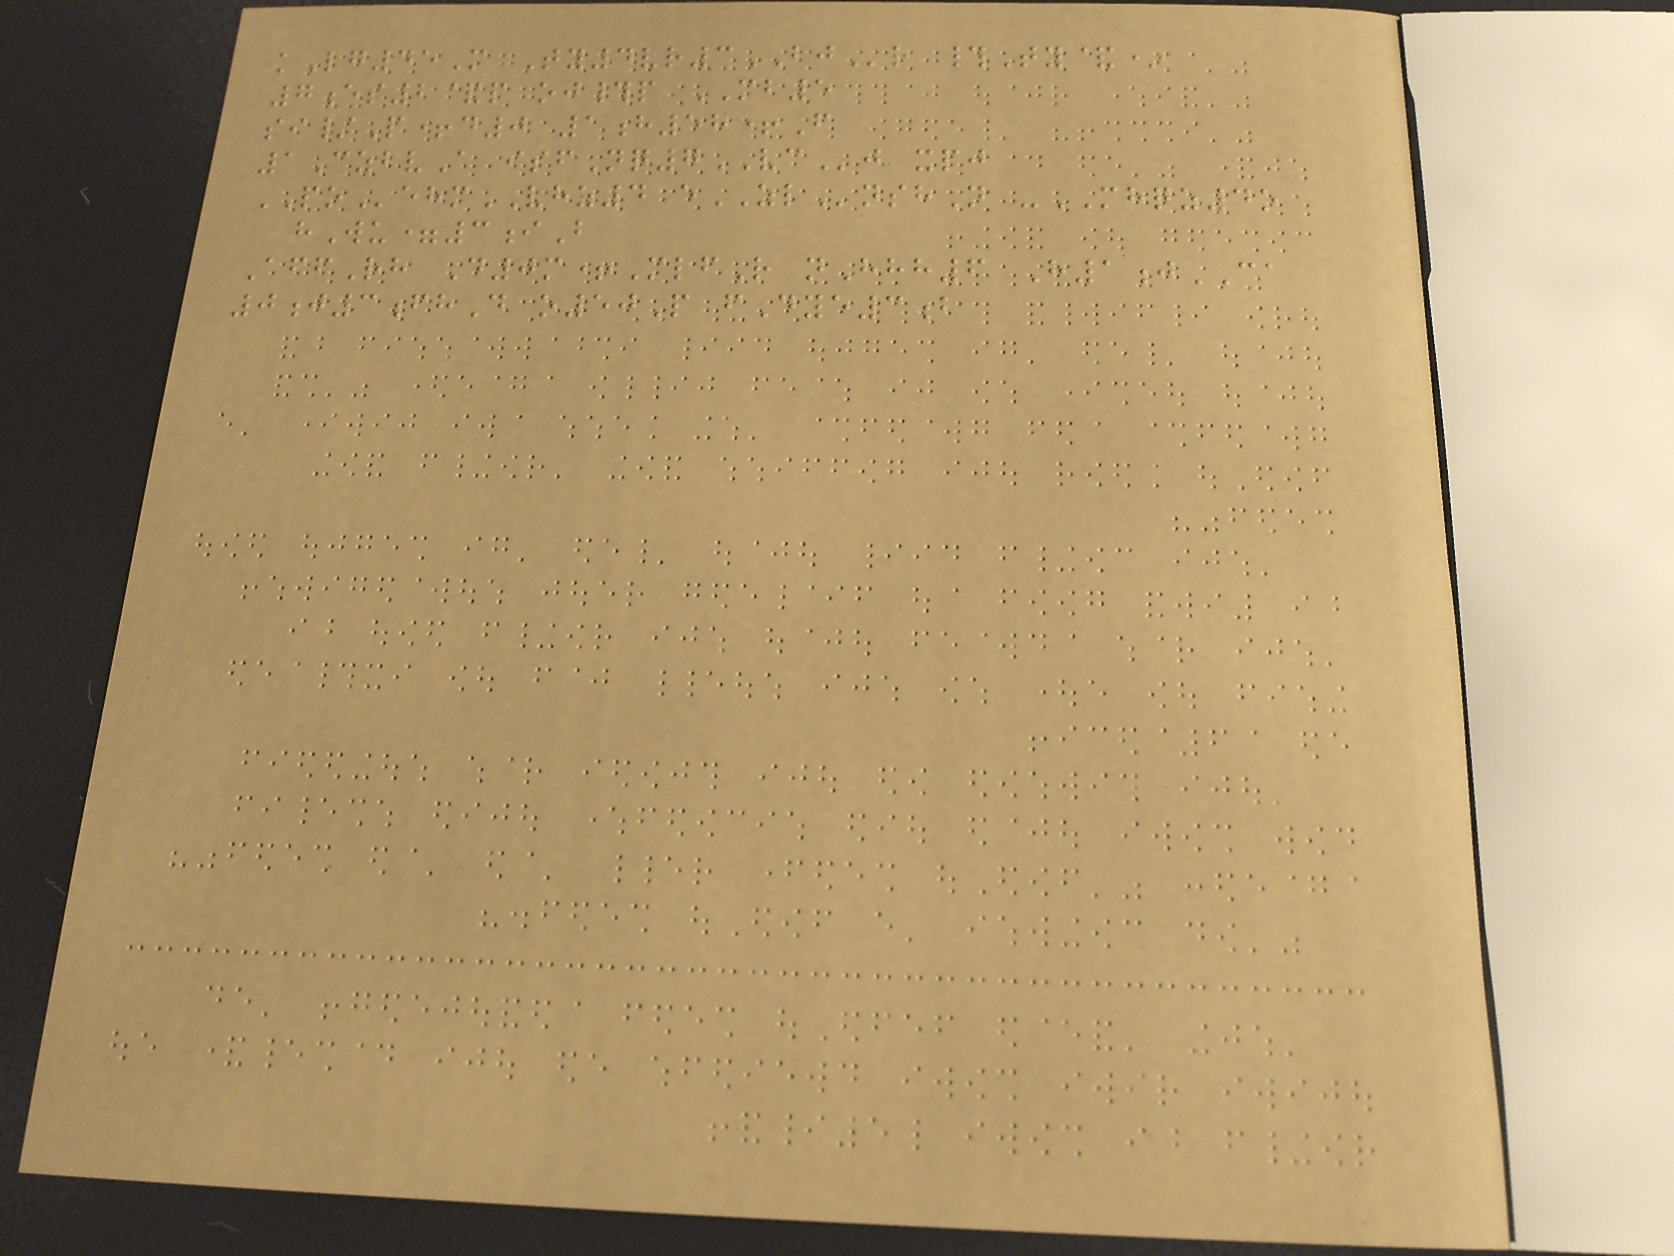kLg45M Ty4vr3BJr #Ty&*
7es2&p oj#p MB5
si/P+d0 1h58+F
1CzbvA isfNq7VCj xpj
POehmVHZ4 eZLnshN -MHQZ4o
hWu=3iB
AffRh D0m+MlfR nHhh6 H1jCA
0j3fhD o50P fDye3b
